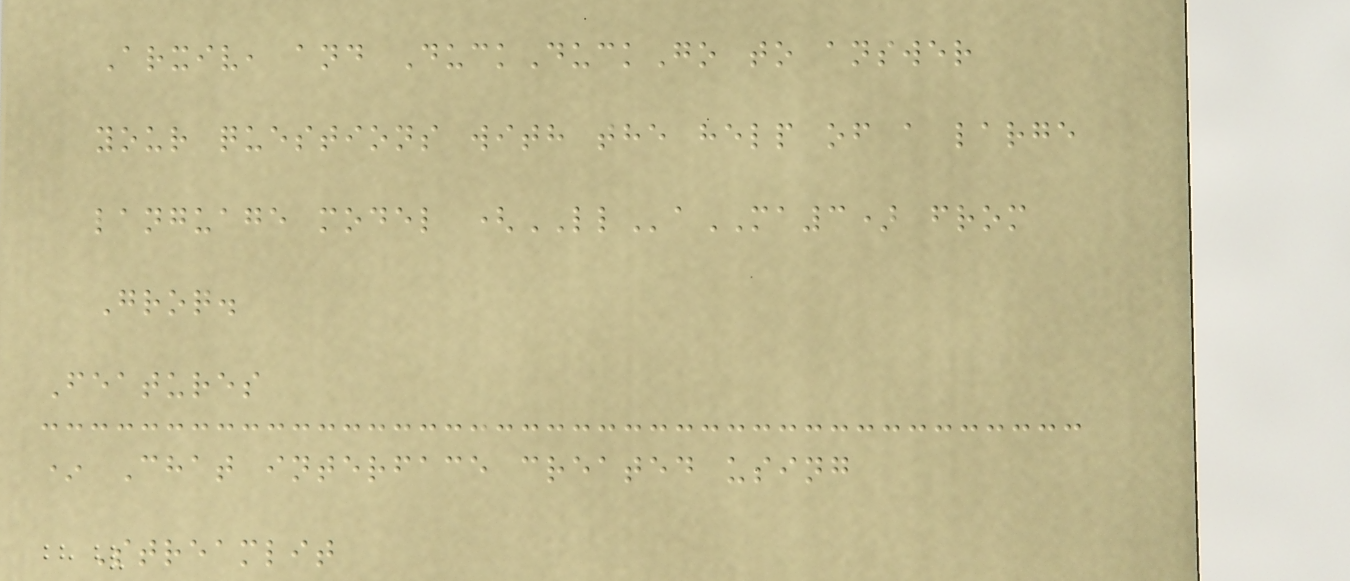Arxiv, and DuckDuckGo to answer
your questions with the help of a large
language model (LLaMA3) from
Groq.
Features
* Chat interface created using
Streamlit
